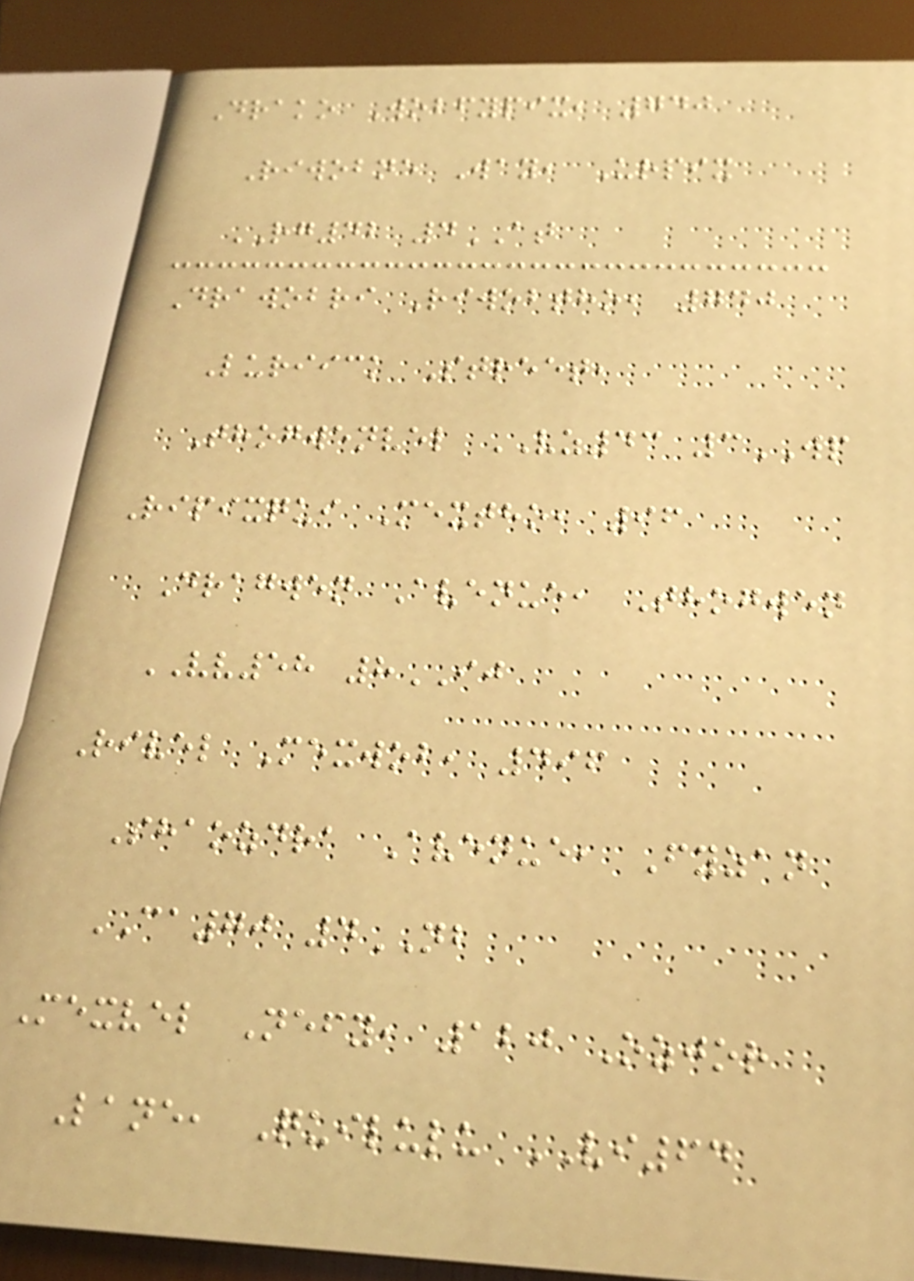Drako Wobfypix, 740
Riwobne Way, Urpix
RG42 4AT
Drawobri Riwobtho, 740
Luriick Street,
Thogwenvel VZ43 3WP
Ripixqui Mextho, 96
Dragwen Avenue, Thogwen
VV58 8IJ
Rivel Mexwob, 496
Shaozdra Avenue, Fyzan
CA70 4NB
Mexvel Nefy, 120 Ozjor
Lane, Quilulu VI64
